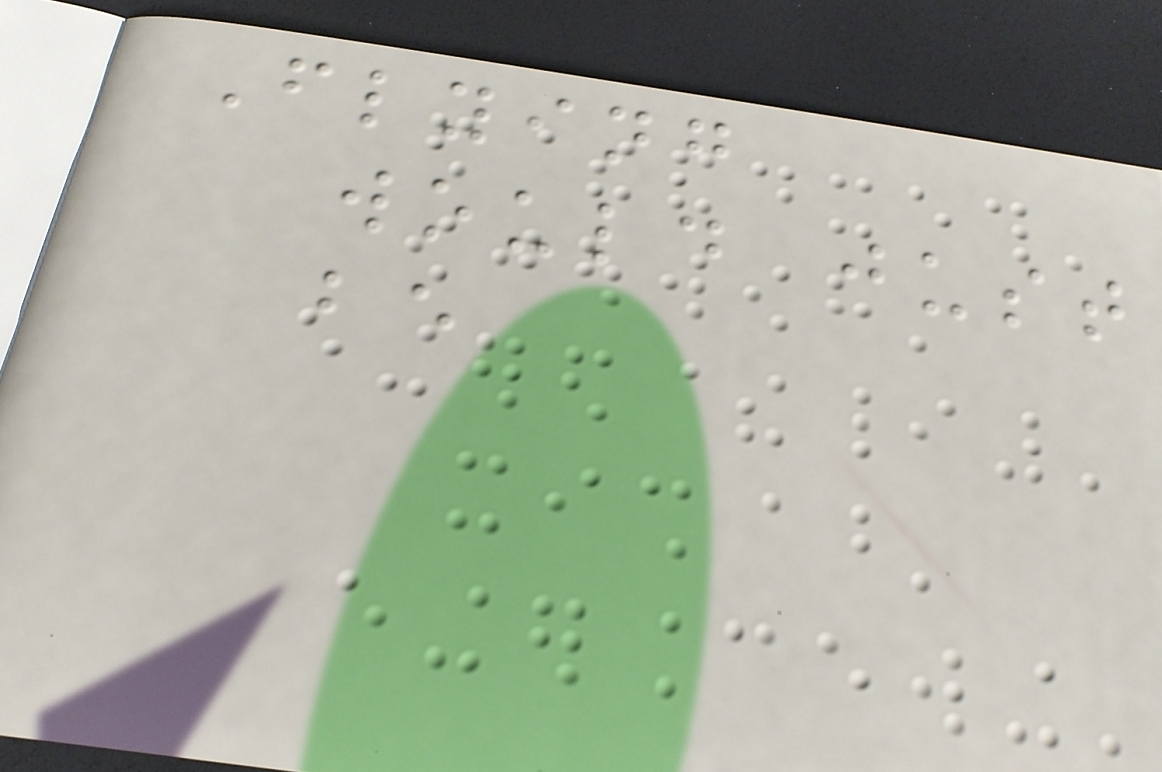Flying
would just
be
